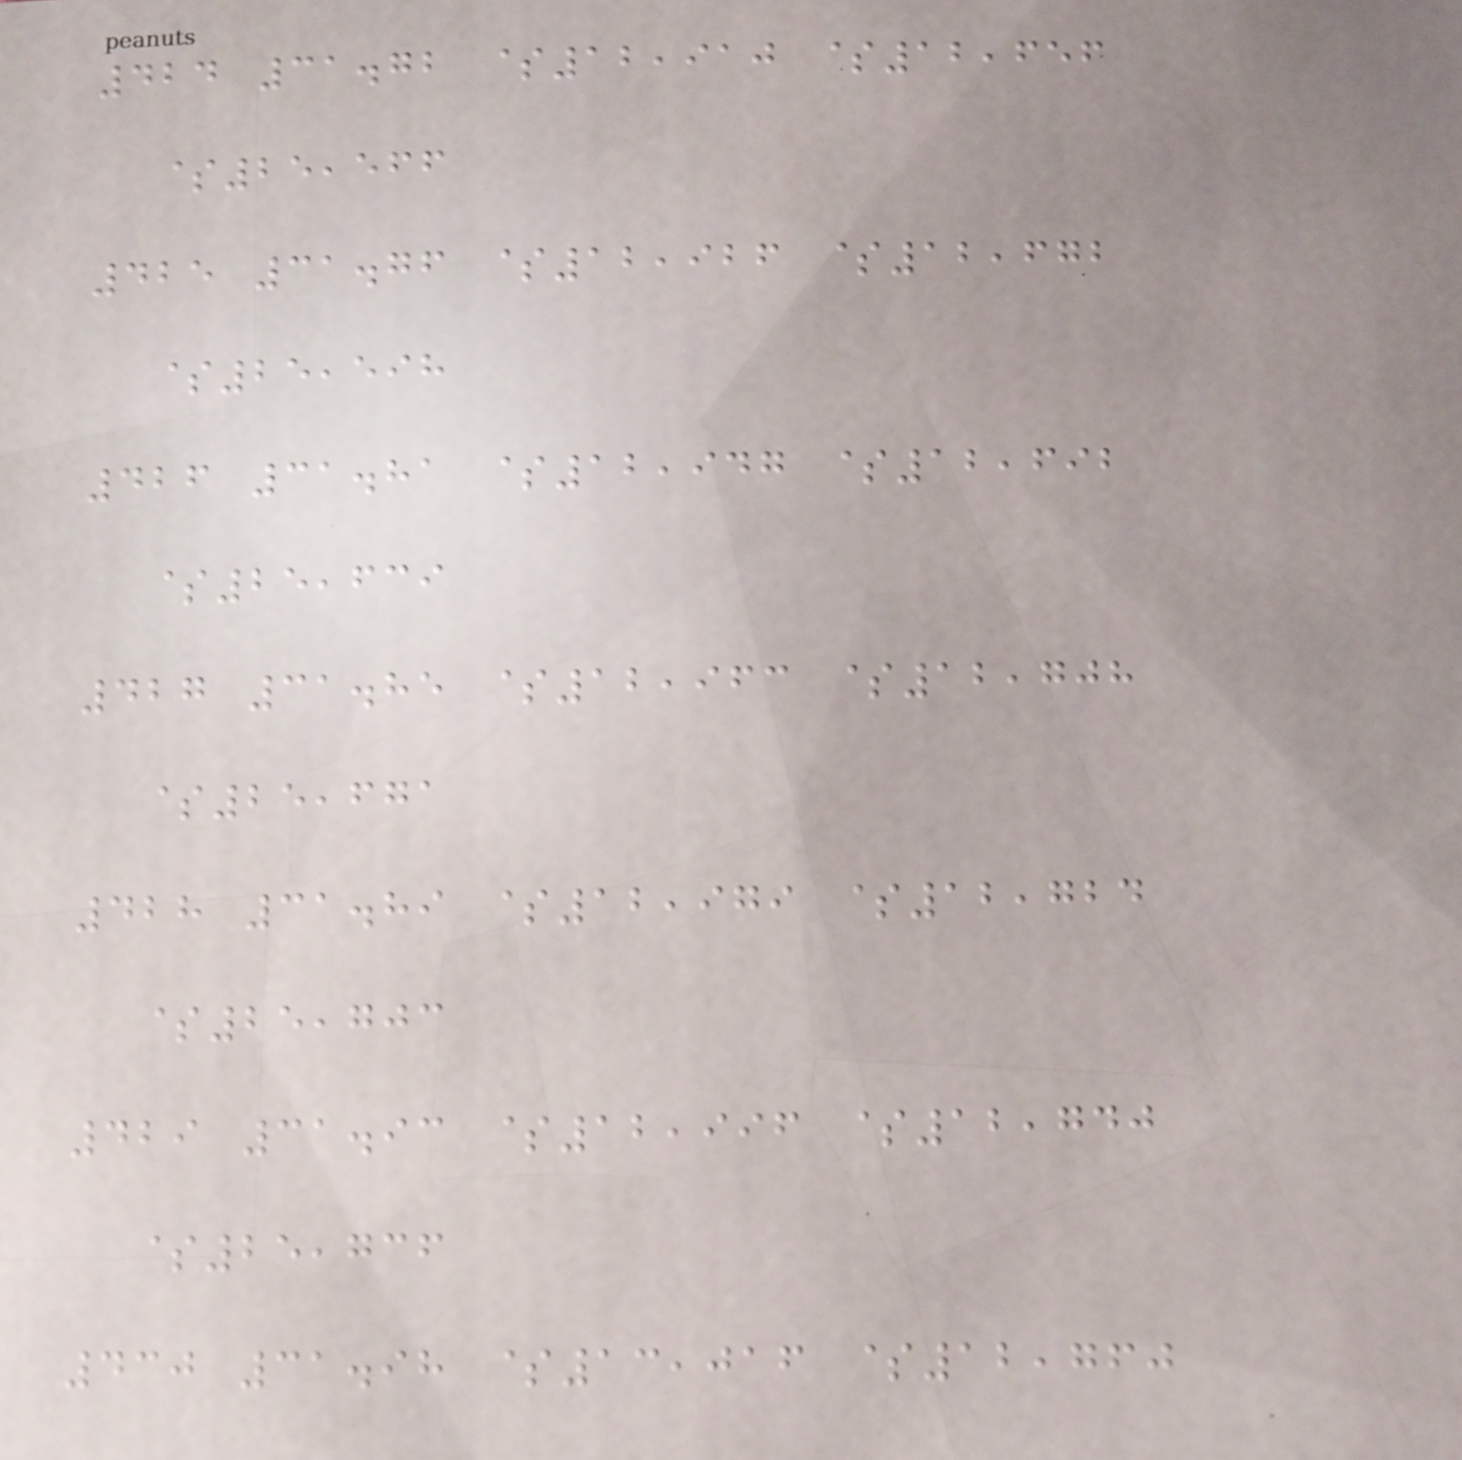424 31.72 $12,910 $12,656
$25,566
425 31.76 $12,926 $12,672
$25,598
426 31.81 $12,947 $12,692
$25,639
427 31.85 $12,963 $12,708
$25,671
428 31.89 $12,979 $12,724
$25,703
429 31.93 $12,996 $12,740
$25,736
430 31.98 $13,016 $12,760
